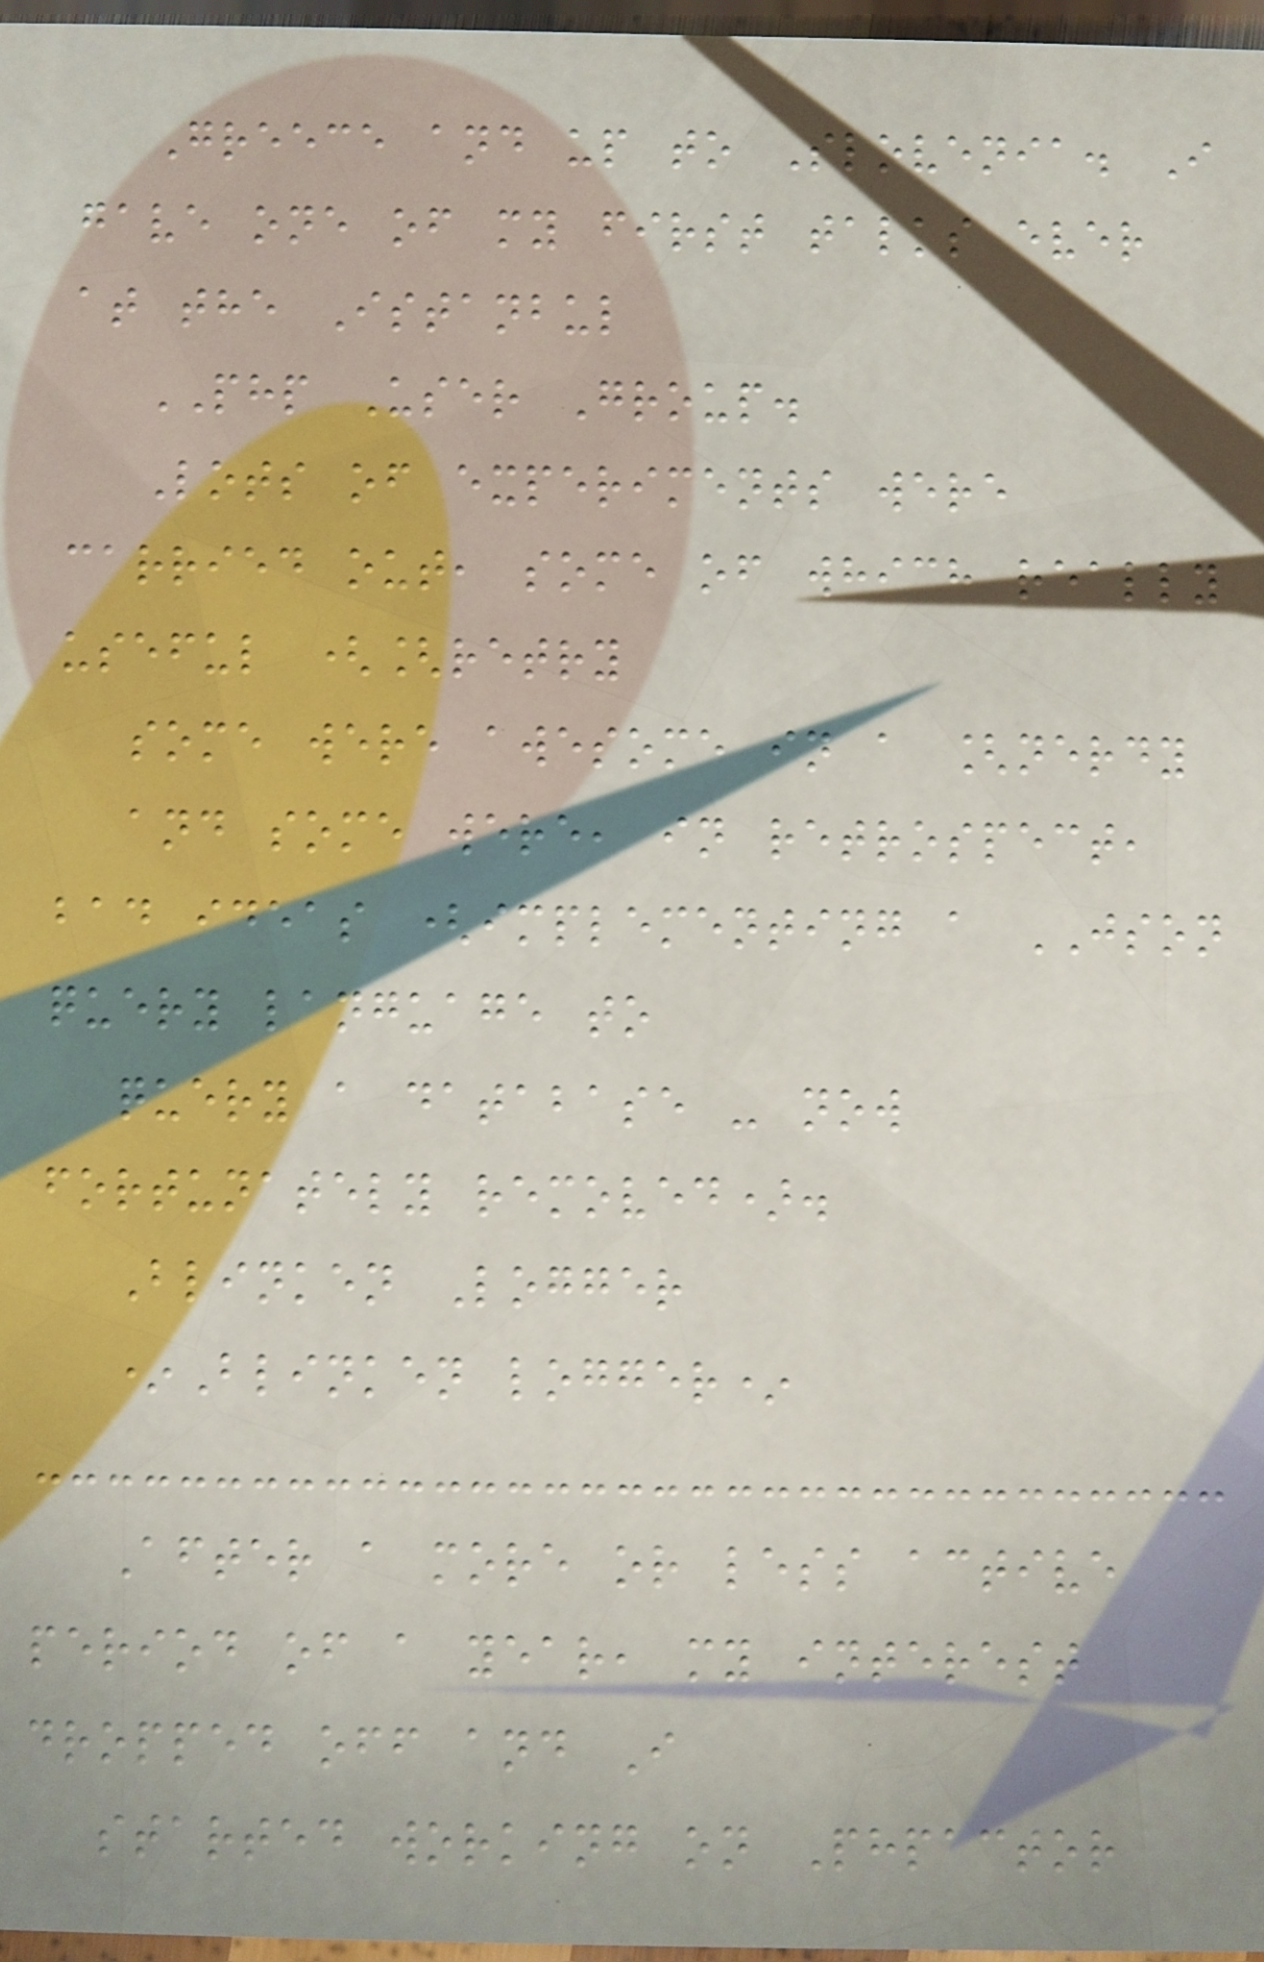Greece and up to Slovenia. I
gave one of my first talks ever
at the Istanbul
PHP User Group.
Lots of experiments were
carried out, some of which really
useful ([retry
some were awesome in a [nerdy
and some were, in retrospect,
bad ideas (implementing a JSON
query language to
query a database - now
fortunately removed).
Blinken Logger
*Blinken logger*
After a more or less active
period of a year, my interest
dropped off and I
started working on Phpactor
